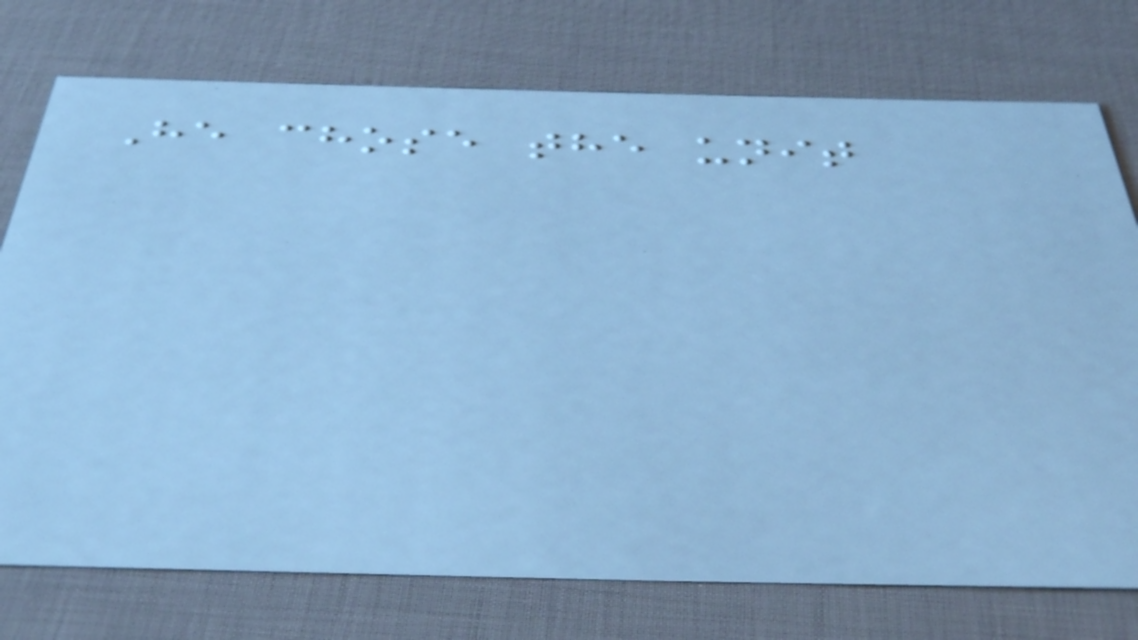He chose the unit
